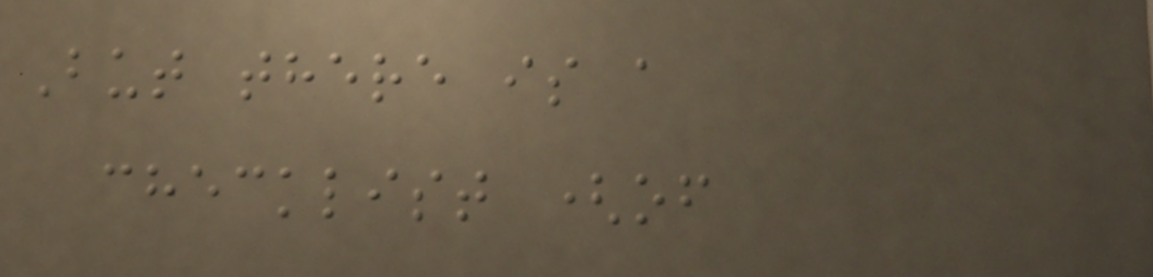But there is a
checklist (of
